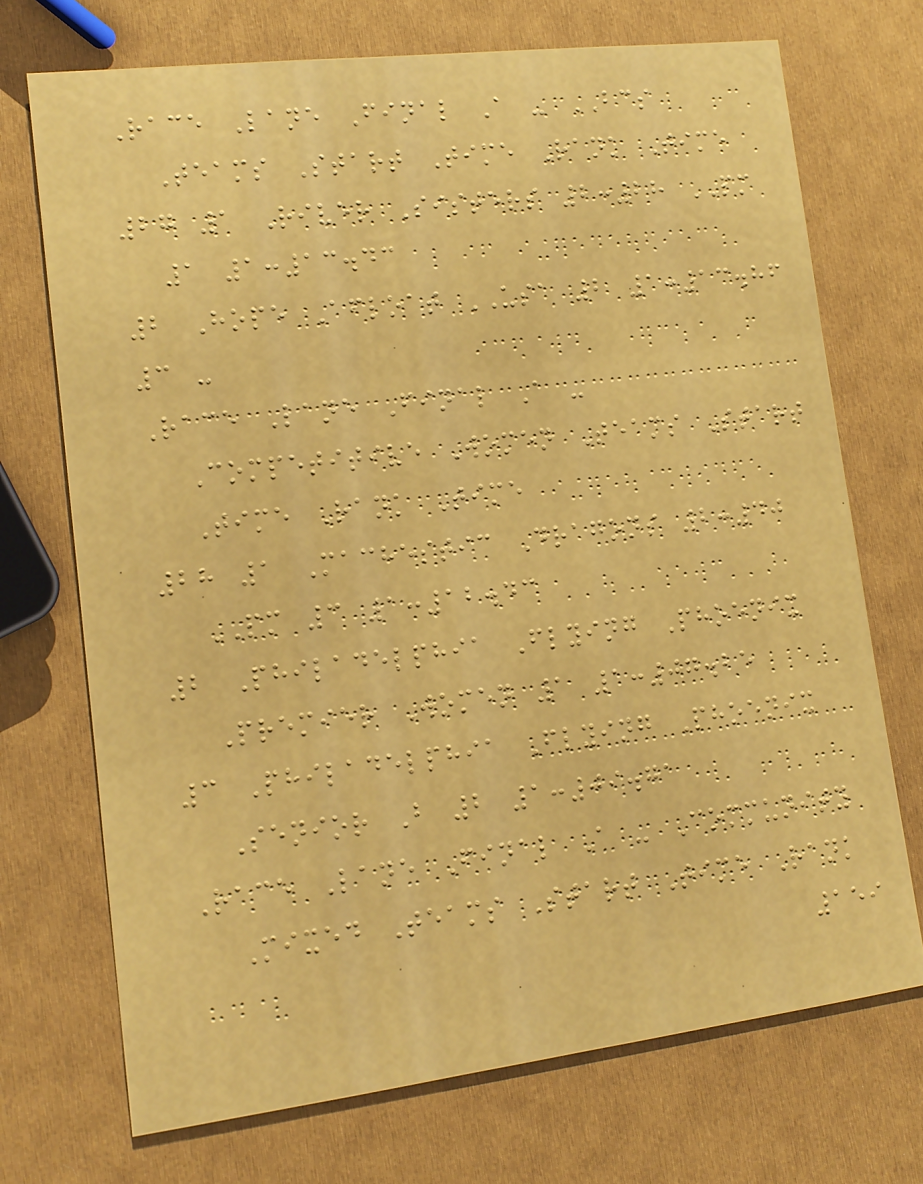Race Lane Final A - BCS
Teams Start Time Rank Time
27 1 River Sisters 2:28 PM
1 1:13.43
2 Hope Afloat USA 2 1:13.86
3 -
Race Lane Final A -
Competitive Women Teams Start
Time Rank Time
28 1 Machestic Dragons 2:40
PM 3 1:12.43
2 Philadelphia Flying Phoenix
Premier Women 1 1:07.25
3 Philadelphia Flying Phoenix
Senior B 2 1:09.71
Race Lane Final A - Community
Mixed Teams Start Time Rank
159
